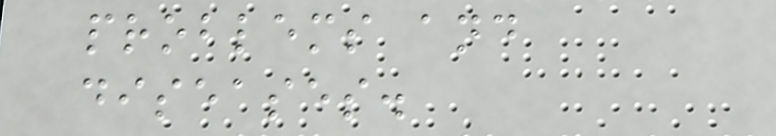problems and
diseases.
